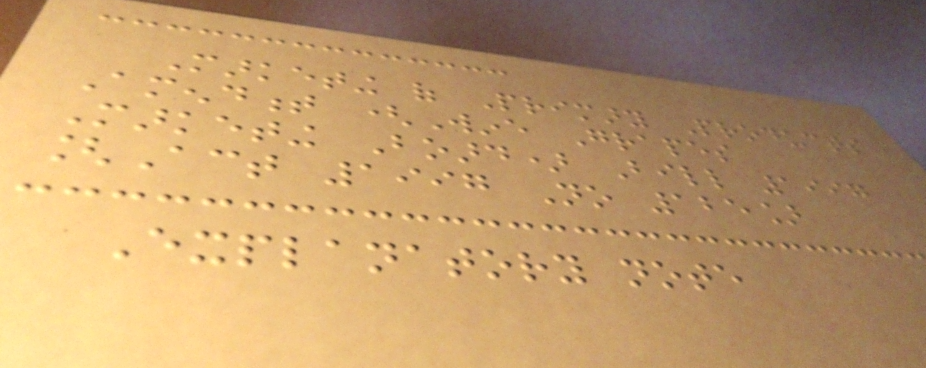Marketing of Primary Products
Amendment (Wine Grapes
Marketing Board) Bill 1997
[Act 1997 No 125]
Explanatory note
